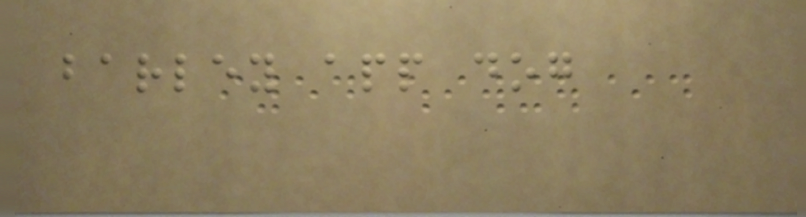barley app dog
